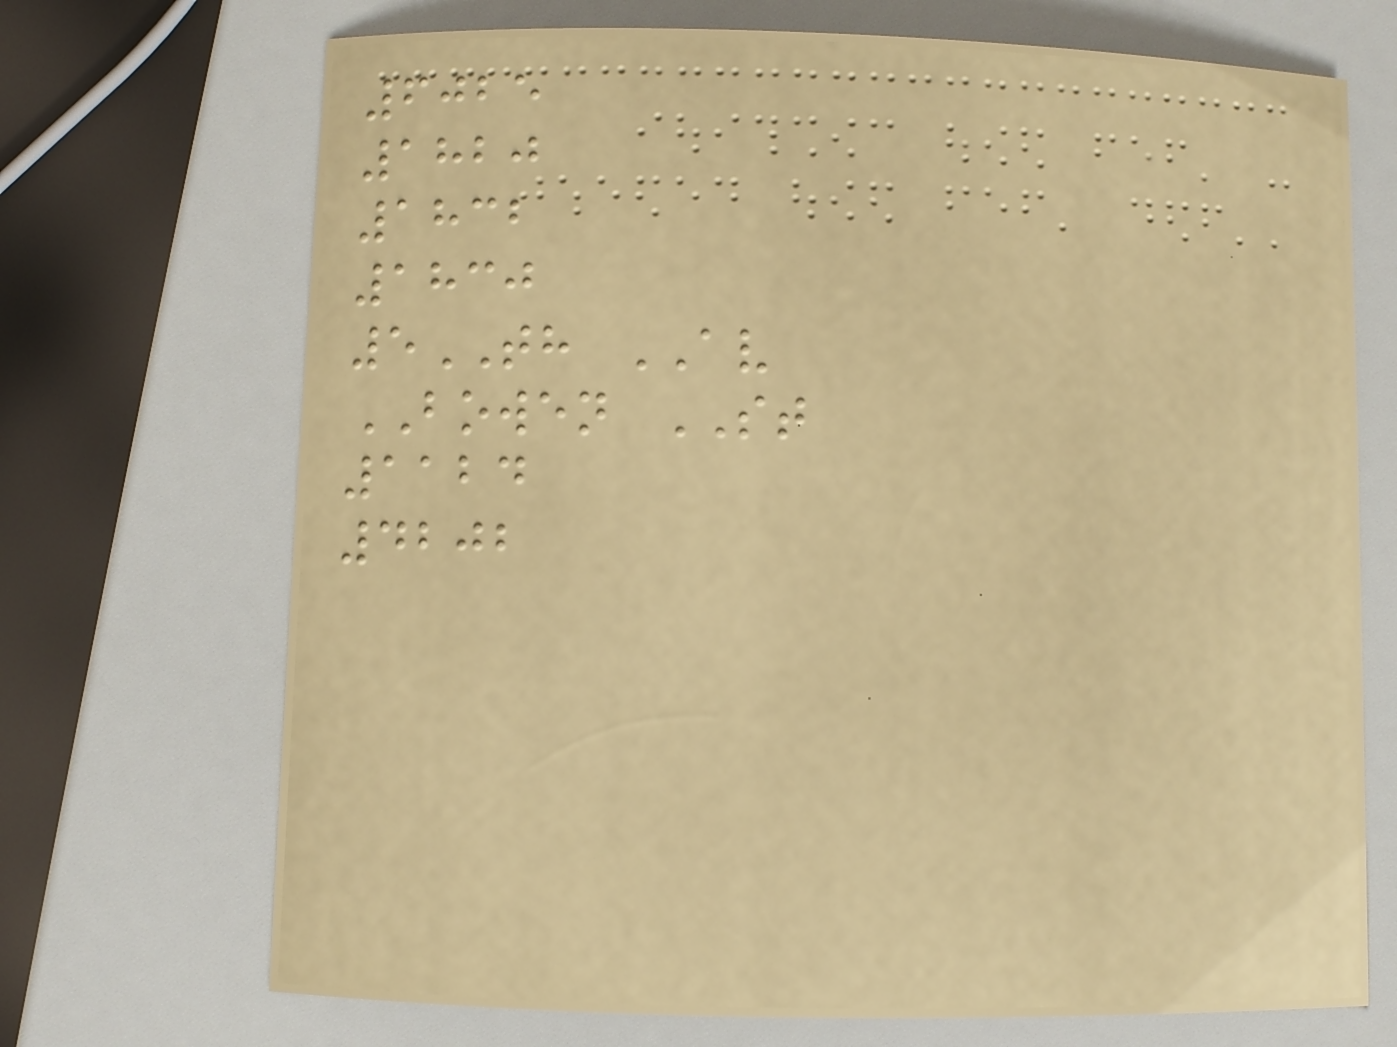6025
1820
1832
1830
5TH AV
BOWEN ST
1124
4202
